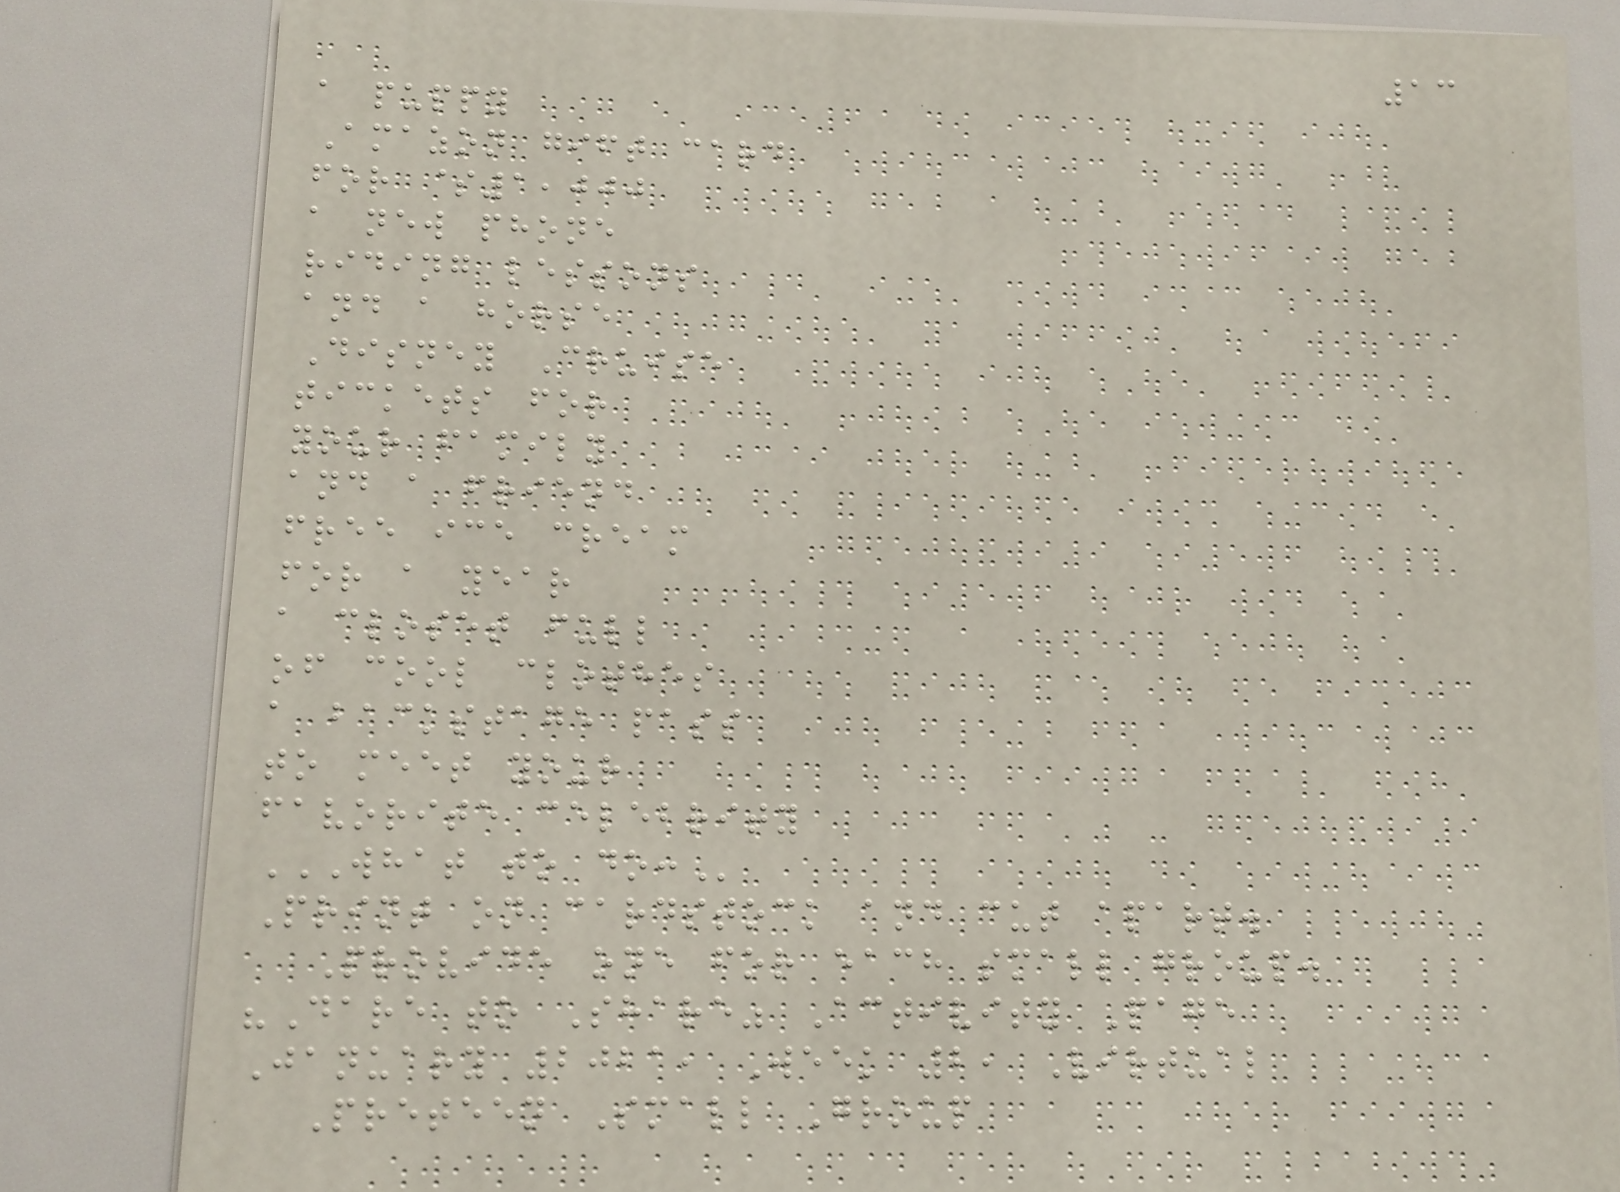13
a puppy
Amazon gift card
for $1,000
a new phone
riding lessons
and a horse
Disney Cruise
tickets for
your family
and a friend
free ice cream
for a year
a closet full
of cool clothes
a backstage pass
to meet your
favorite celebrity
WHAT TO DO:
Print on cardstock and cut apart.
Provide one for each small group.
"Dare to Share" Activity Page
January 2021, Week 2, Virtual
Preteen Small Group
